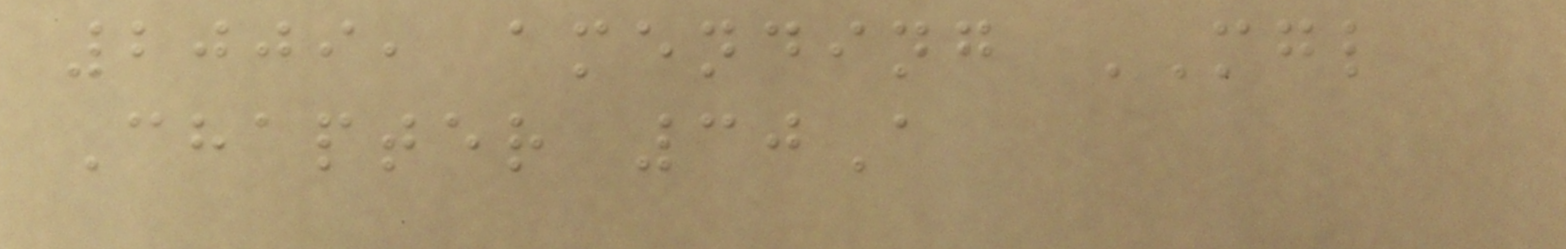2009, amending MGL
Chapter 30A
